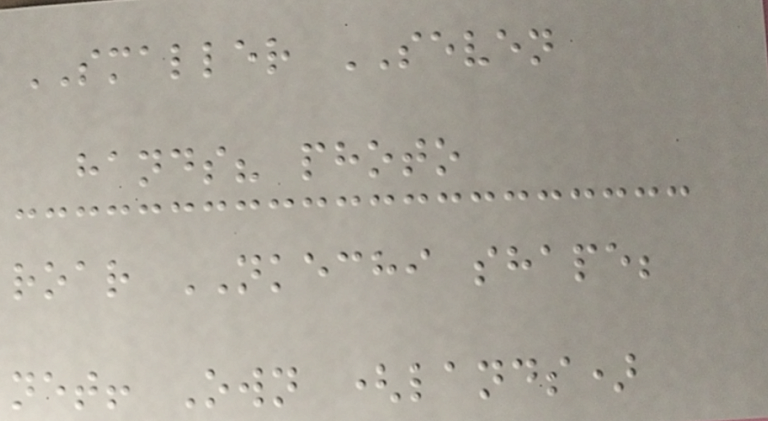SMALLER SEVEN
hands? photo
roar NKECHI shape;
net! Own (lands)
